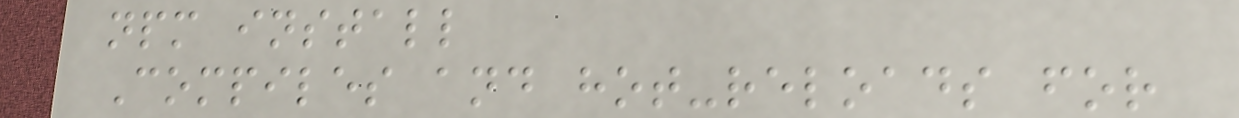npm install
Compiles and hot-reloads for
